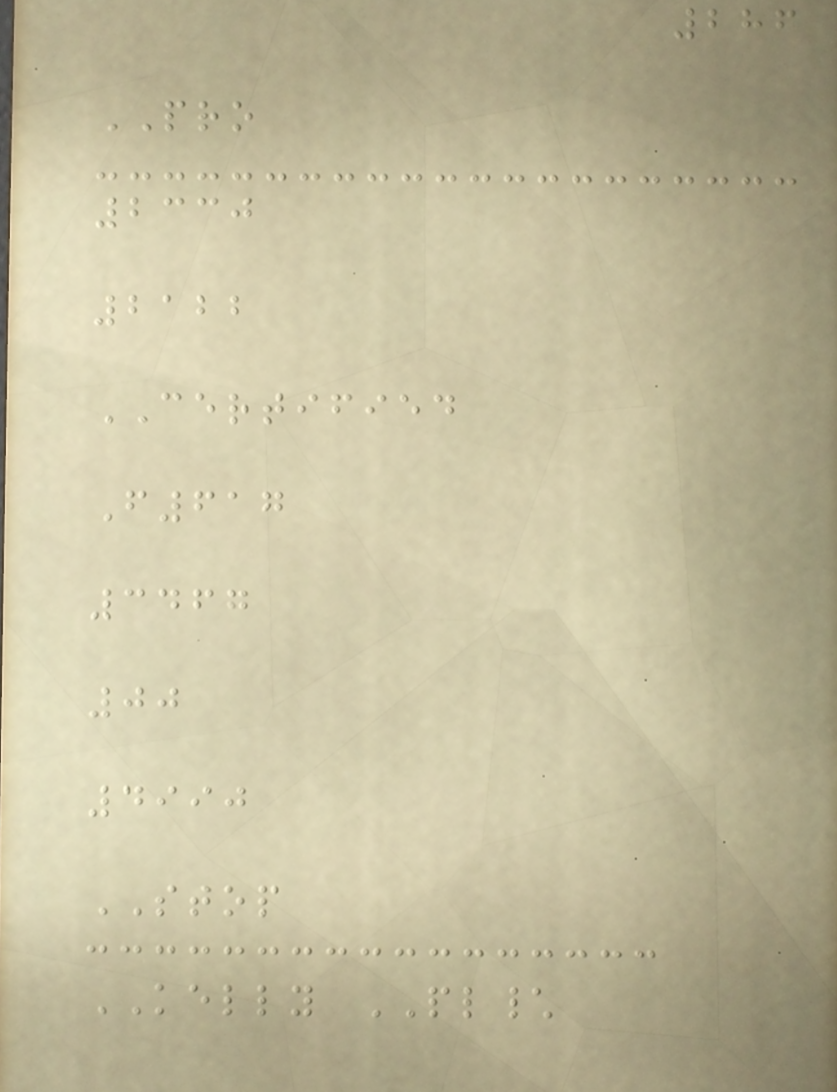286
PRO
2330
2122
CERTIFIED
F617
3467
00
4990
STOP
KELLY PL\
